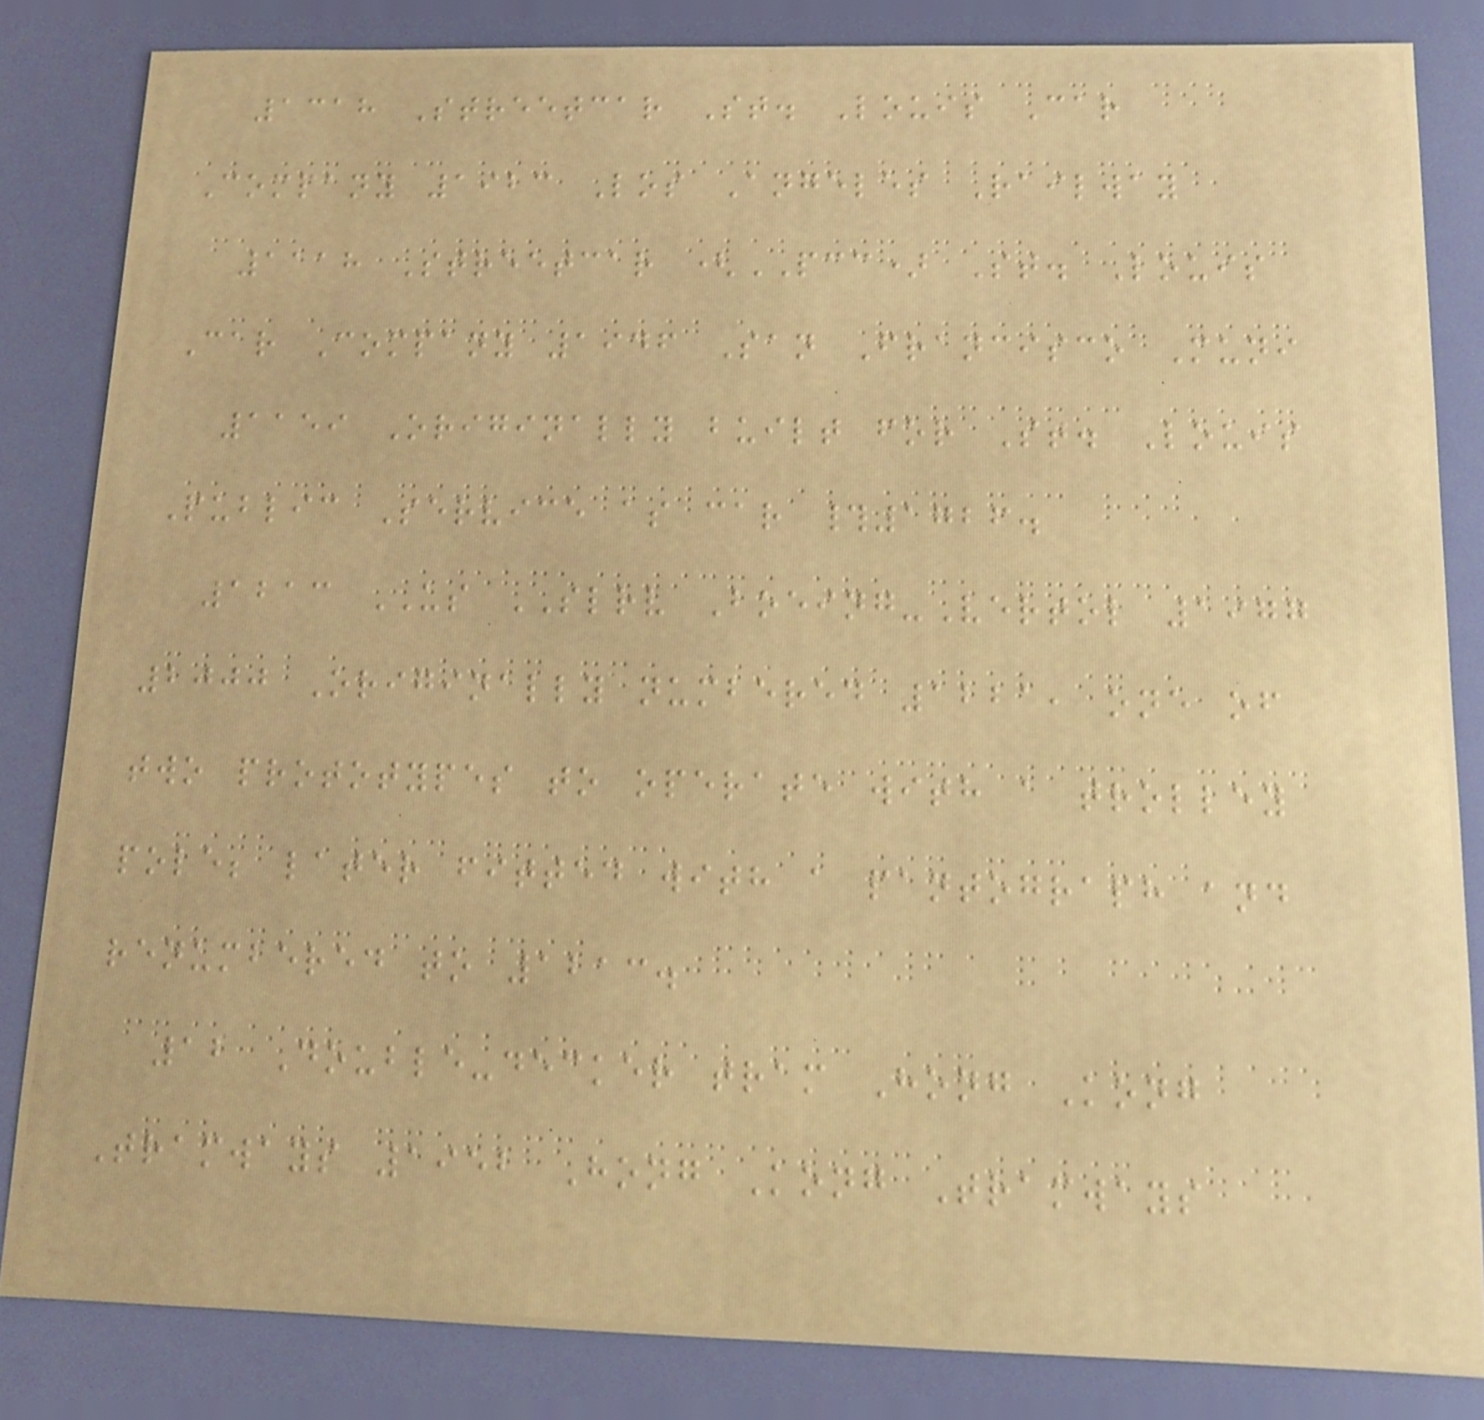1318 Streetcar St. Louis Car
Company 1923 Los Angeles Railway
1118 Streetcar (PCC) St. Louis
Car Company 1946 San Francisco Muni
1159 Originally built for St. Louis
Public Service as car #1726.
1213 US SLRV Boeing-Vertol 1977
2000 Originally numbered 1221, one of
two prototypes to operate with a trolley
pole; later fitted with a pantograph and
renumbered to 1213.
12 Double-decker tram Hong Kong
Tramways 1952 Hong Kong Tramways
